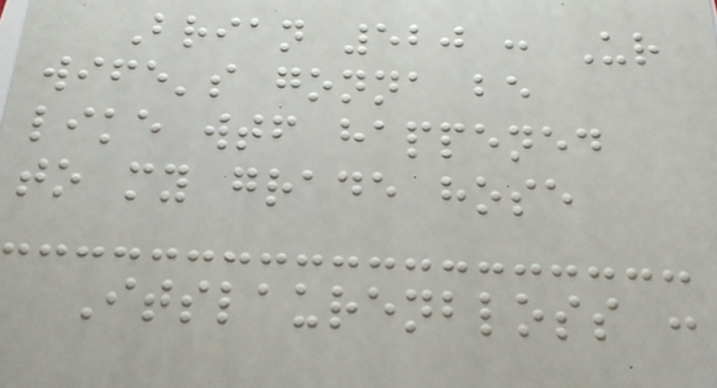Brian 520 : Ur
wife's gonna be
like wtf happened
to my grade hose
Itslaurenbloss :
